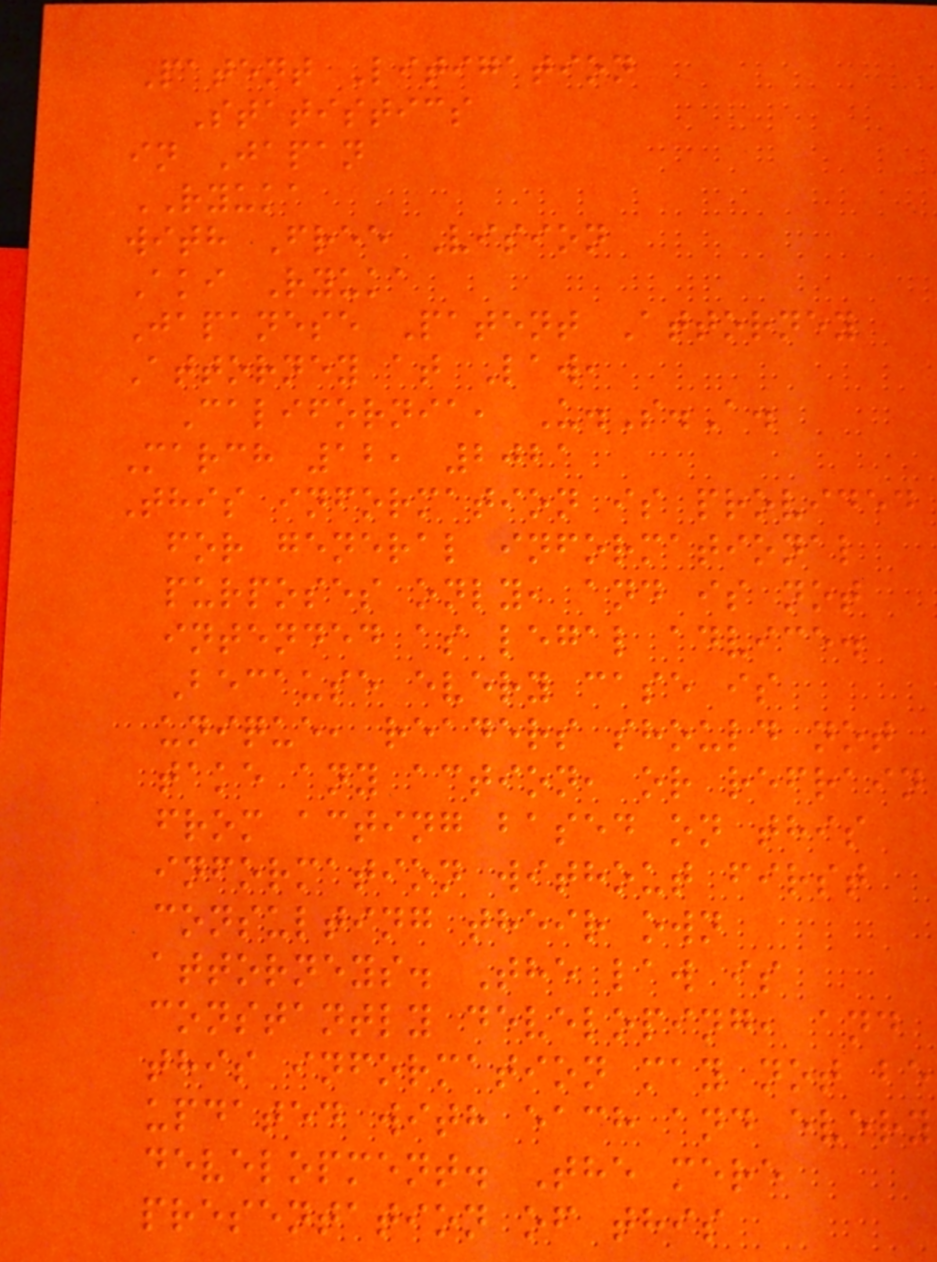Patent Litigation
Statistics
in Japan
RYUKA
with Free Vision
Aki Ryuka
Japanese Patent Attorney
Attorney at Law,
California, U.S.A.
March 12, 2021
This information is provided
for general informational
purposes only, and is not
intended as legal advice.
Because every case is
unique, readers should not
take any action, or refrain
from acting based on this
information without first
consulting their own
attorneys. The law is
constantly developing, and
this information may not be
updated with each and every
development. The mere
presentation of this
